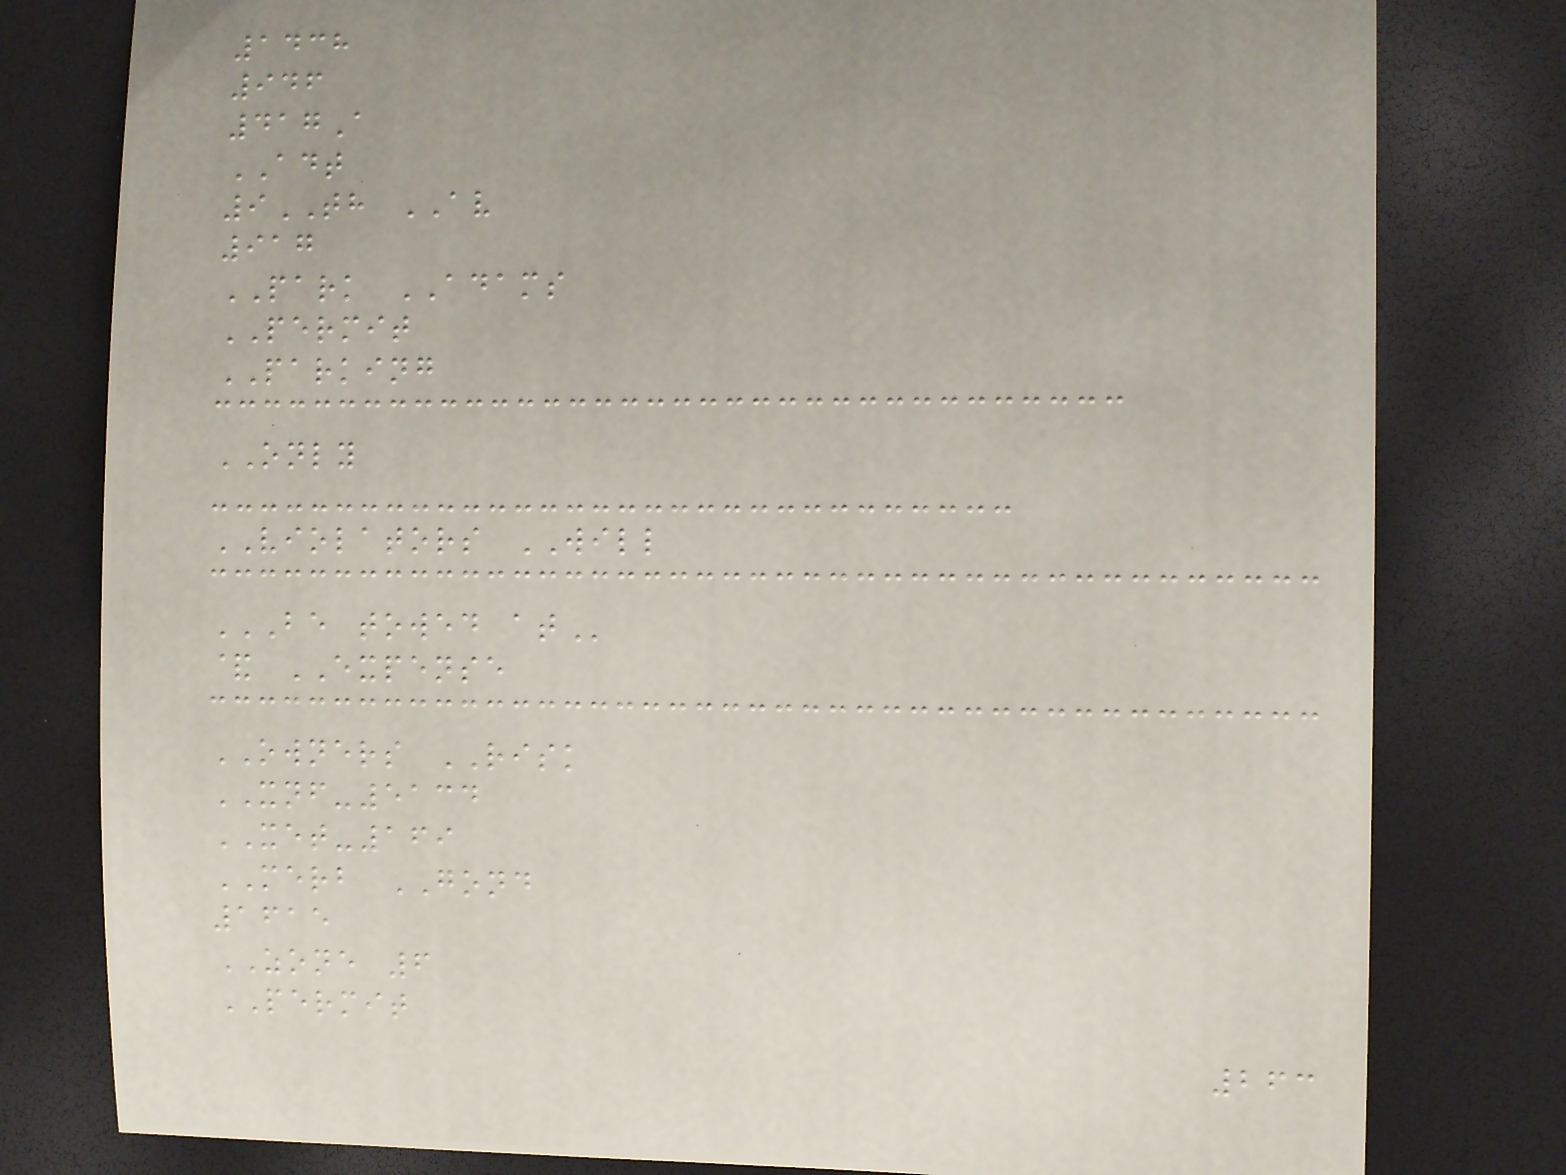1438
946
417A
ADT
9TH AV
917
PARK ADAMS
PERMIT
PARKING
ONLY
VIOLATORS WILL
BE TOWED AT
& EXPENSE
OWNERS RISK
XNF-5134
XET-169
MERB GOND
1615
ZONE 6
PERMIT
263
